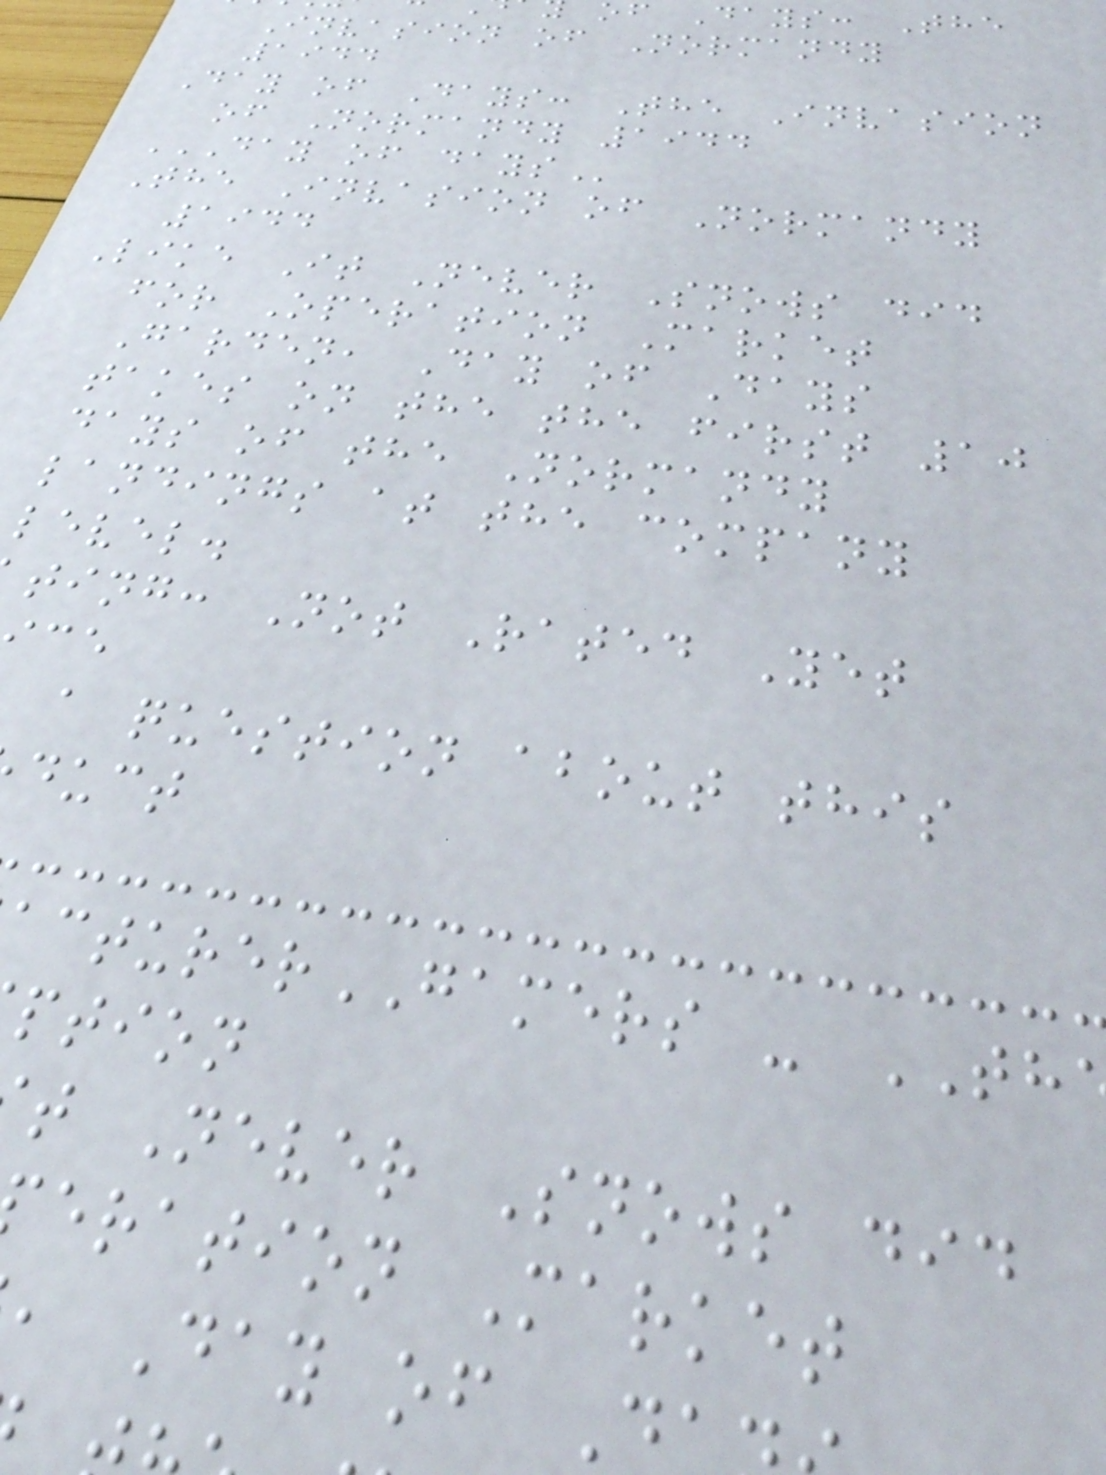f Days: The
Invasion of Normandy
1944
Day of Days: The Invasion
of Normandy 1944
DAY OF DAYS
The Invasion of Normandy
1944
Like It Never Snows did
for Operation Market
Garden, Day of Days
takes on the the first 10
days of the Normandy
landings at the company
level.
ting: Not Rated Yet
a question about this
duct
acturerGAMERS - TH
ption
t Never Snows did
eration Market
, Day of D
